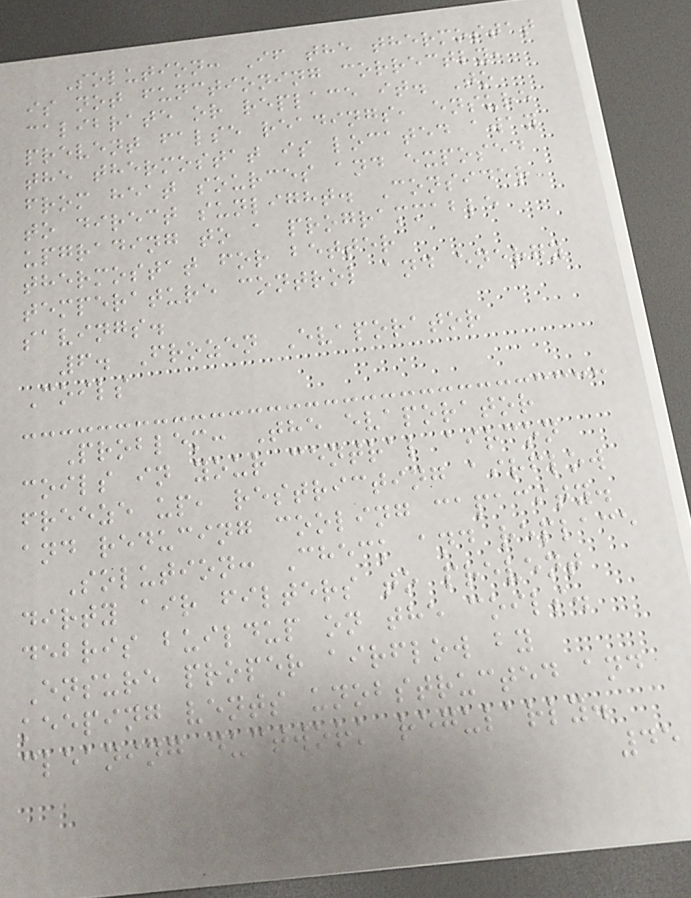Solution: If the thermostat
is not functioning correctly,
calibrate or replace it. To
prevent false readings, ensure
the thermostat is located away
from heat sources and exposed
to direct sunlight. Consider
upgrading to a programmable
thermostat for better
temperature control and energy
savings.
6. Frozen Evaporator
Coils
Problem: The evaporator
coils in your central aircon
freeze up, restricting airflow
and reducing cooling capacity.
Solution: Check and replace
dirty air filters to prevent
debris buildup on the coils.
Ensure proper airflow by
keeping vents unobstructed and
cleaning ductwork regularly.
45
